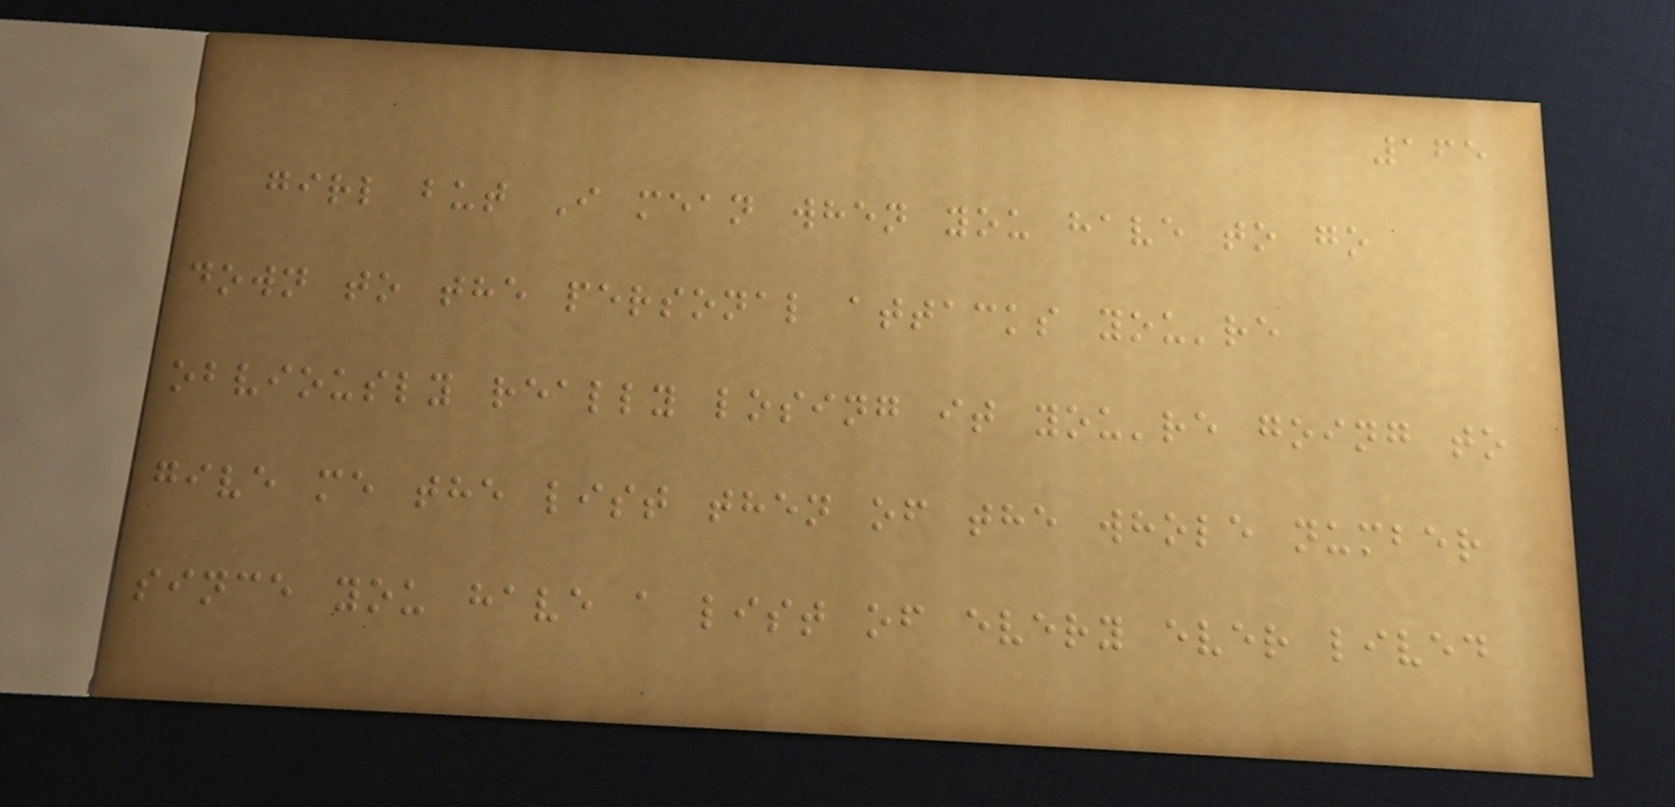165
girl but I mean when you have to go
down to the personal attacks you're
obviously really losing it you're going to
give me the list then of the whole number
since you have a list of every ever lived
